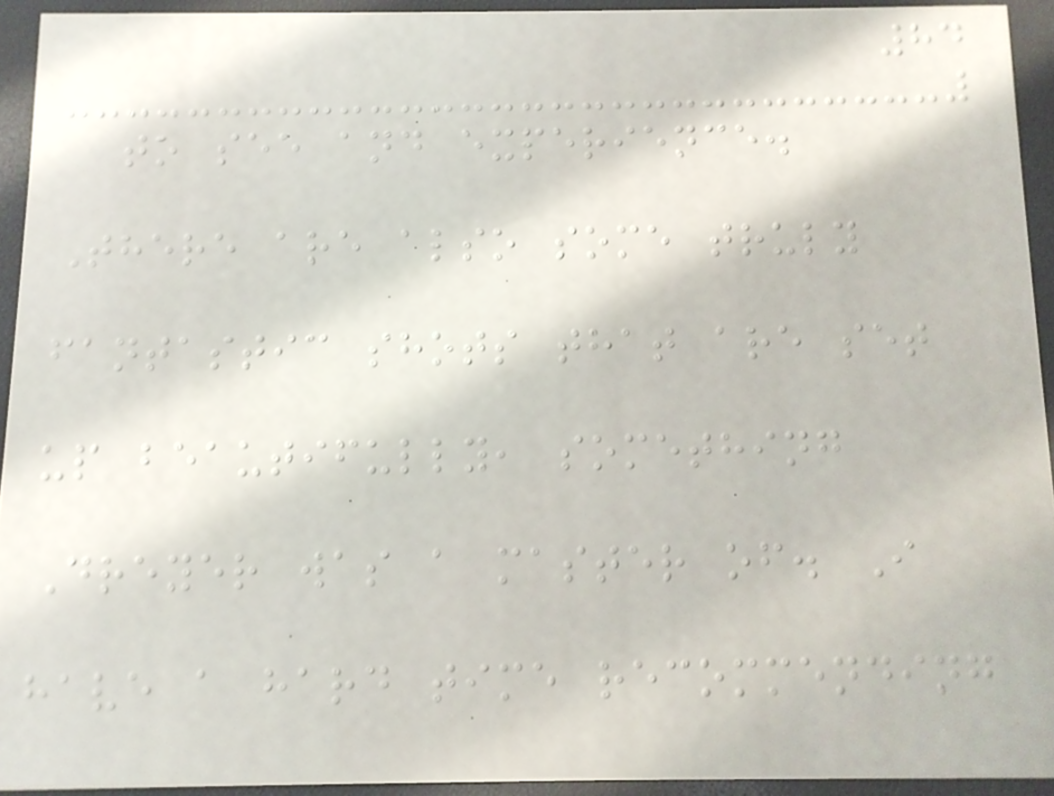84
to see and experience.
There are also some truly
fantastic shots that are set
up beautifully, something
Dreyer was a master of. I
have a hard time recommending
